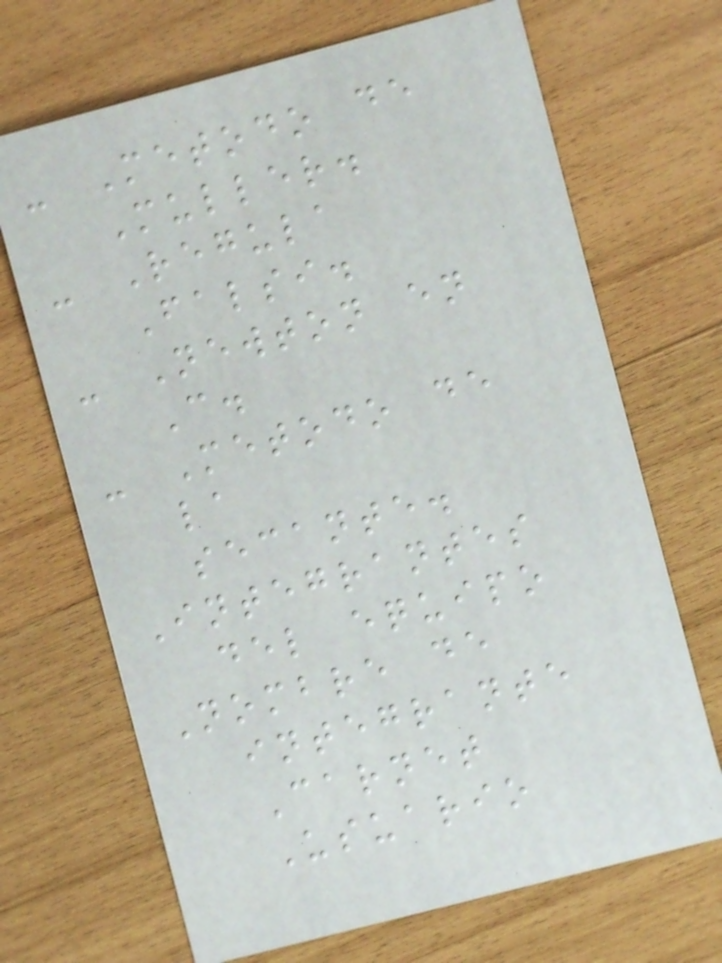- Metodo de
Muller.
- Regula
Falsi.
- Newton en
C.
- Metodo de
la
secante.
Integrantes
del equipo
Nombre de
integrante
Carnet
Usuario
